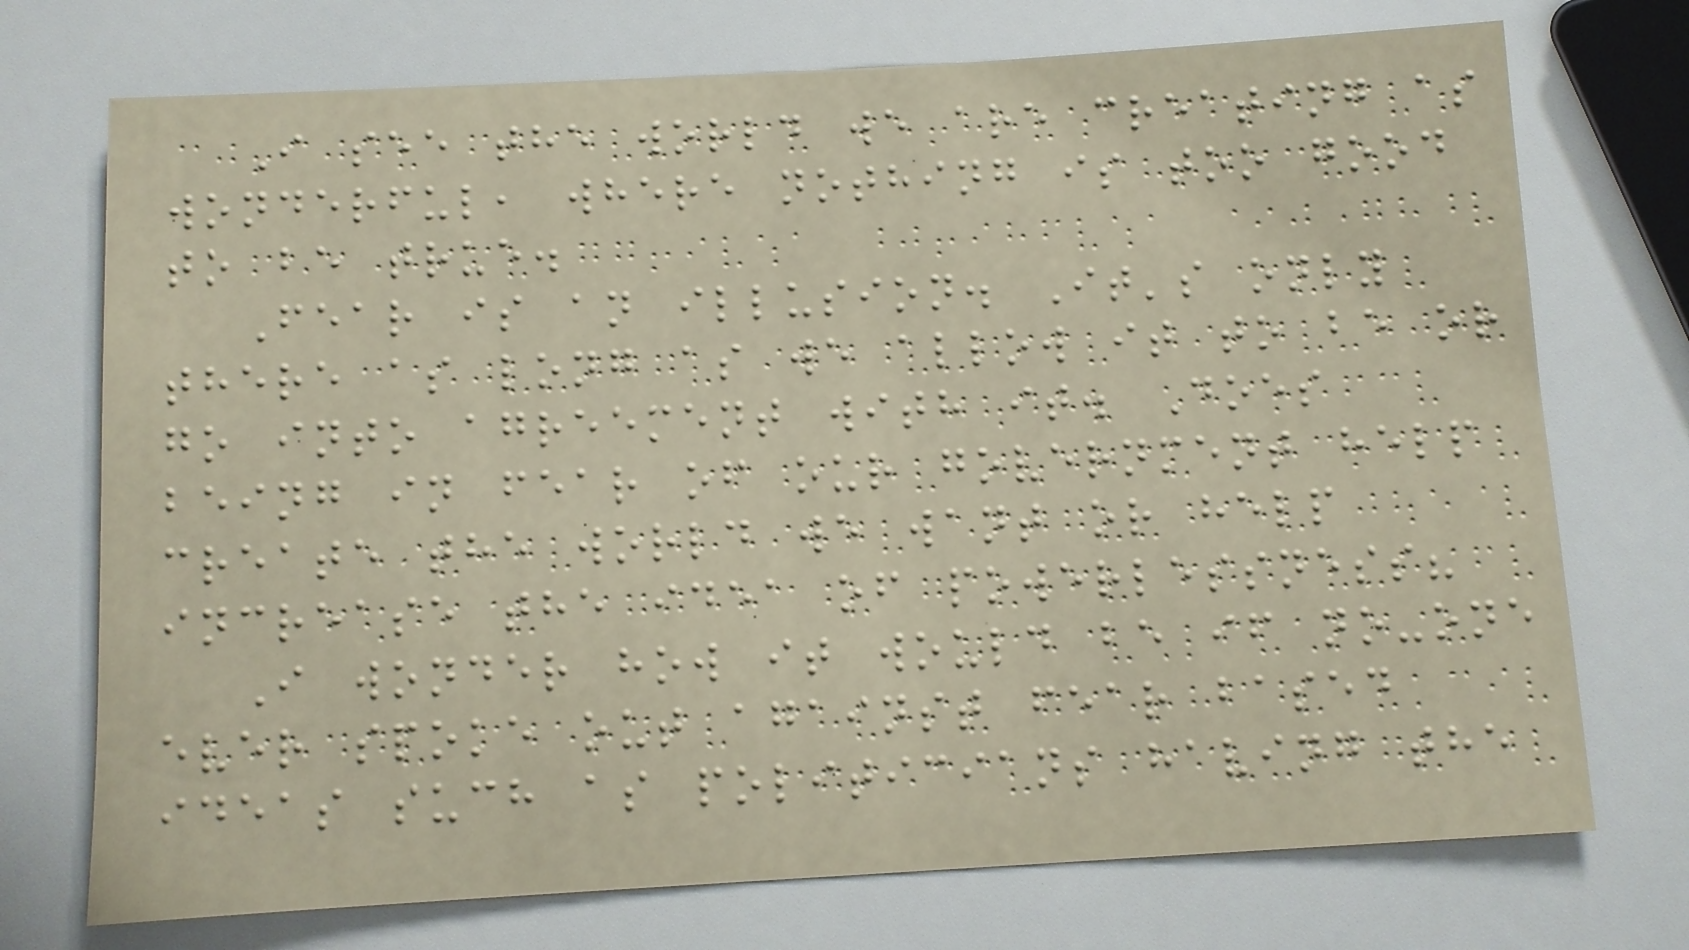I see the world we are creating as
wonderful, where nothing is too good
to be true.
Fear is an illusion. It's only
there as long as we allow it to be or
go into agreement with it. Does
being in fear of our government help
create the world we want or help
increase the idea of powerlessness?
I wonder how it would be if no-one
ever spoke out against fear based
ideas such as politicians having the
